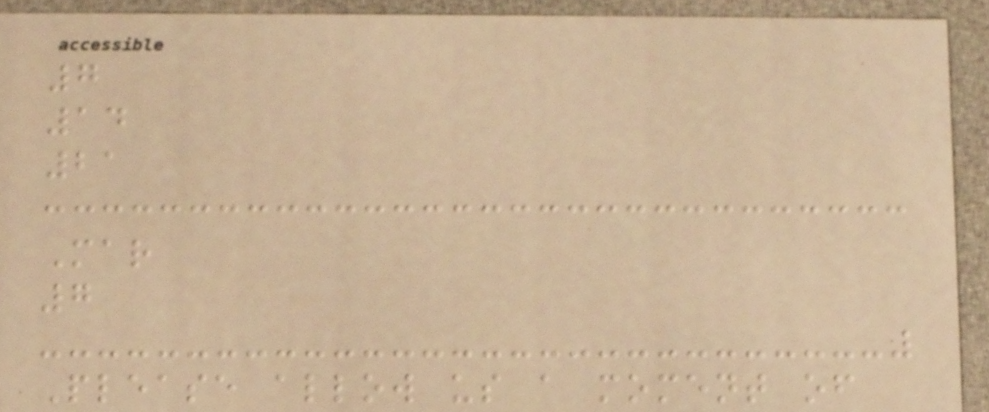7
14
21
Mar
7
Please allow us a moment of
